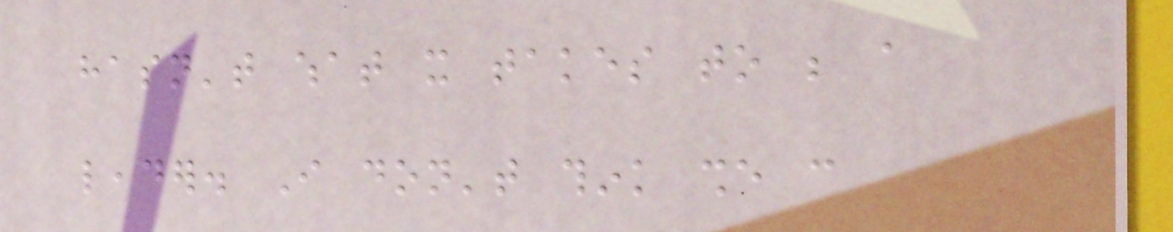hasn't what it takes to be a
leader. I don't think she can
